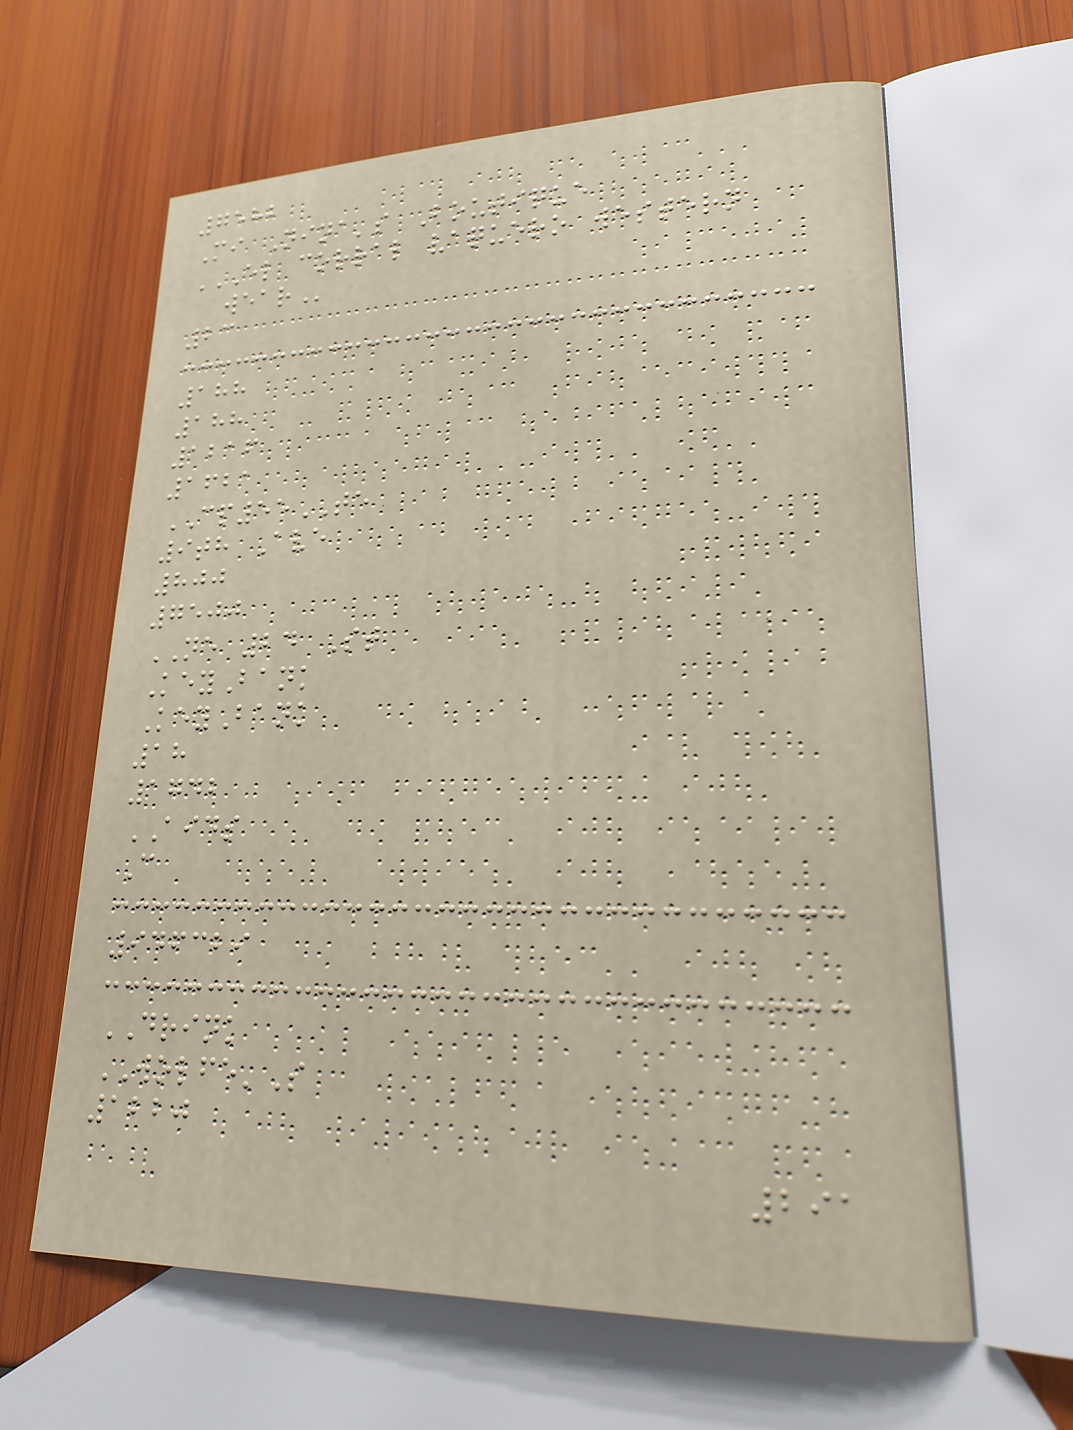7582
Mi Nina's Boutique
EL CORRAL VAQUERO WESTERN
WEAR
23
188
188
1216
1621
CP55TE
9th Ave
800
7500
NE 24 St
KeyBank
KeyBank
18
1742
AIDS
C
946329
DRINK
WOLFE'S
1220
291
